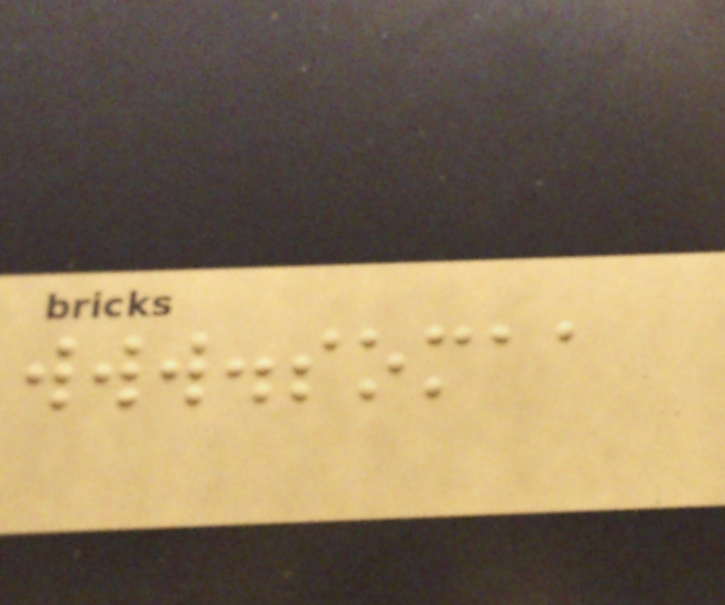www.somaa
